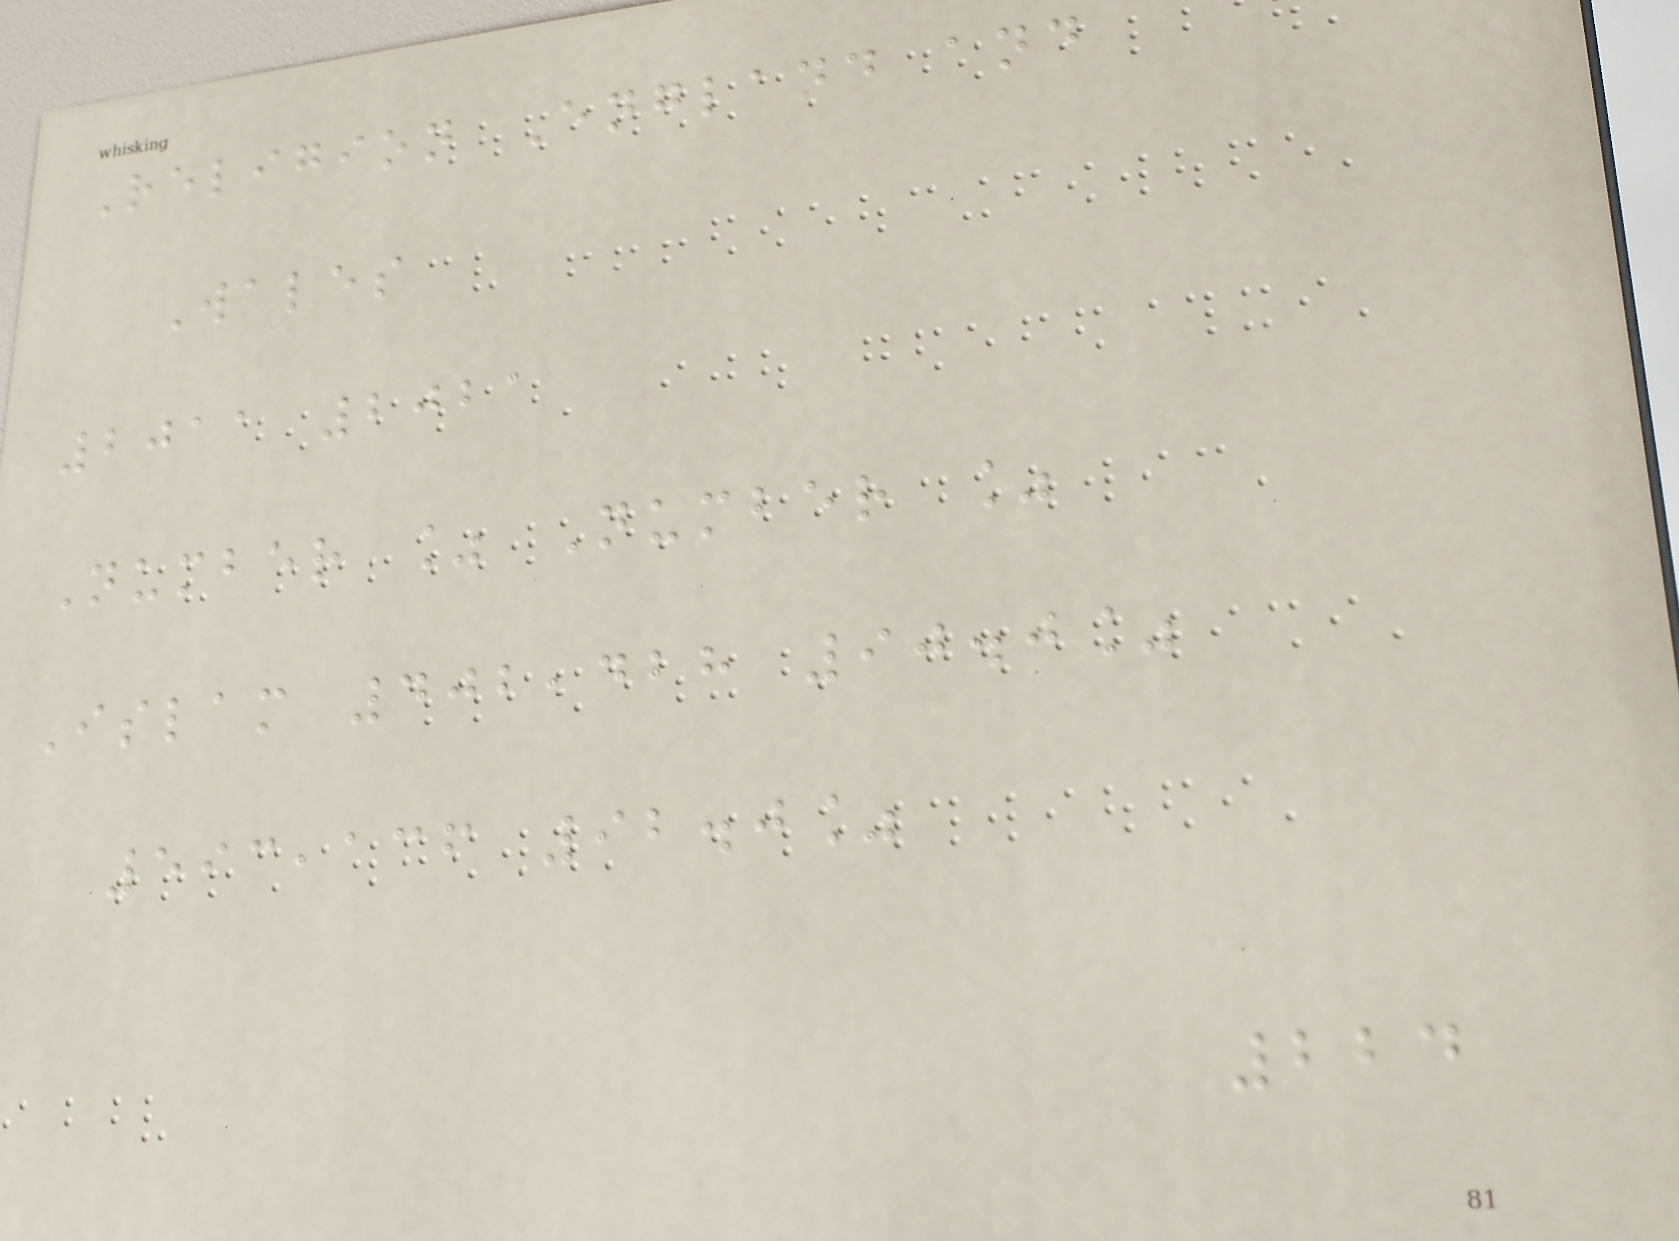Religion England and
Wales
2011 2021
Number % Number %
Islam 402,428 90.0%
593,136 92.0%
224
